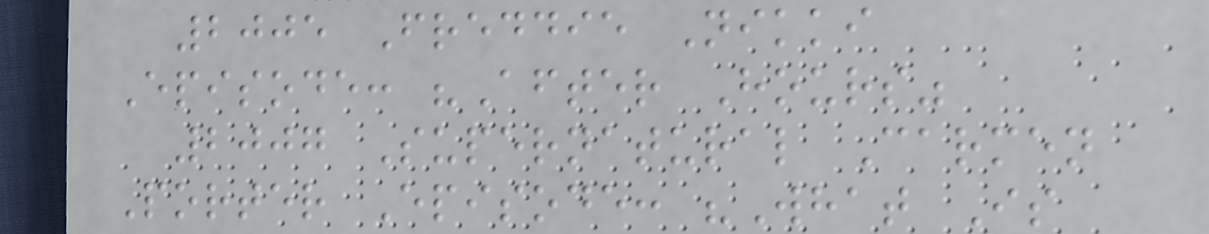2005 Freddie Nikki
Episode: "After Hours"
2007 Supernatural Carmen
Porter Episode: "What Is
